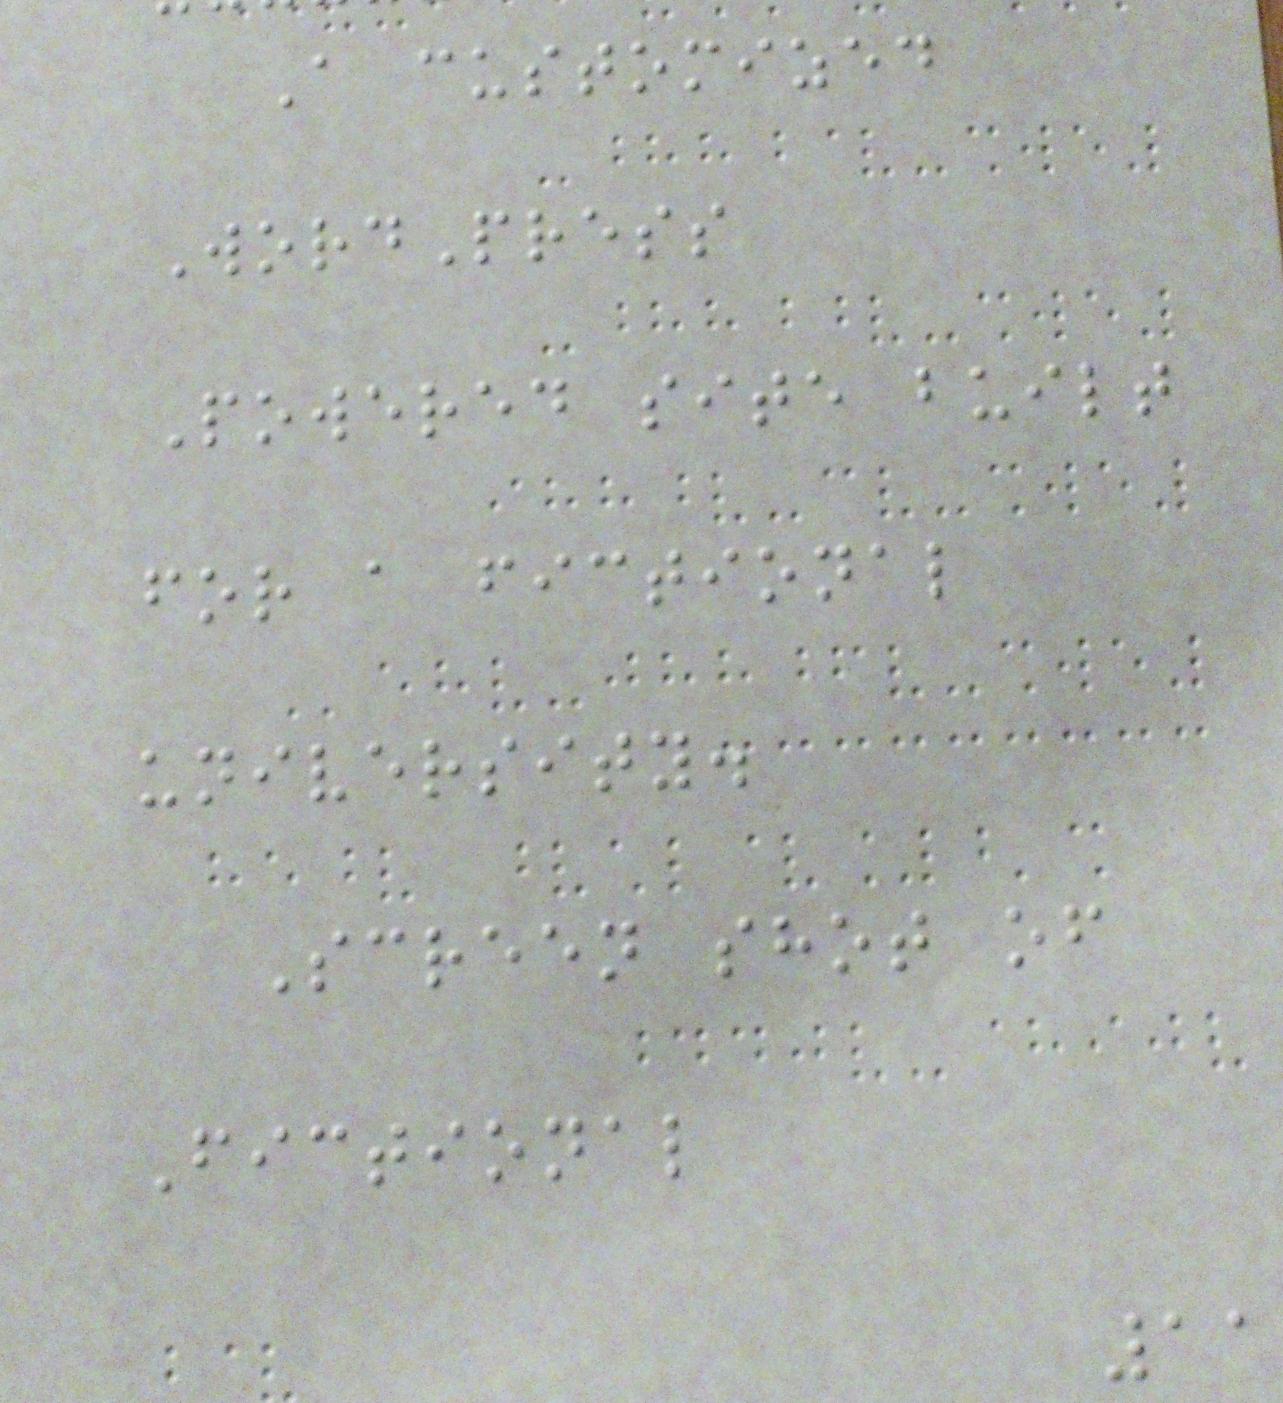A customized
WordPress
Powered site built
for a fictional
university.
Screen shot of
Fictional
11
